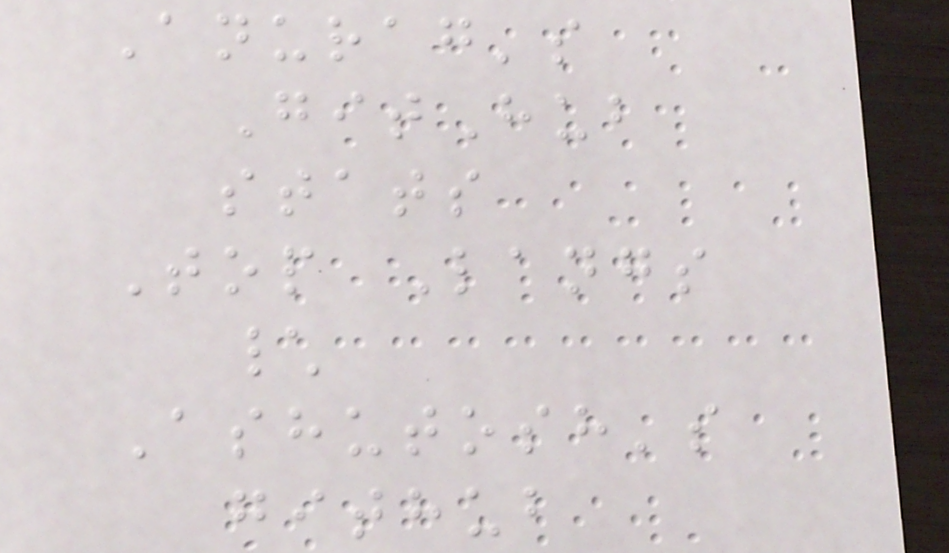Anurag's
GitHub
stats
Top Langs
\
Ashutosh's
github
